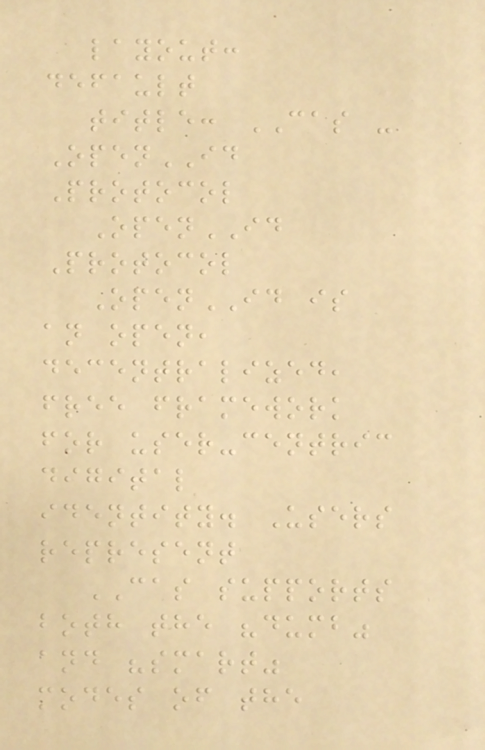layout:
default
title: CAS -
OpenID
Protocol
OpenID
Protocol
OpenID is
an open,
decentralized,
free framework
for user-centric
digital
identity. Users
represent
CAS supports
both the "dumb"
and "smart"
modes of the
